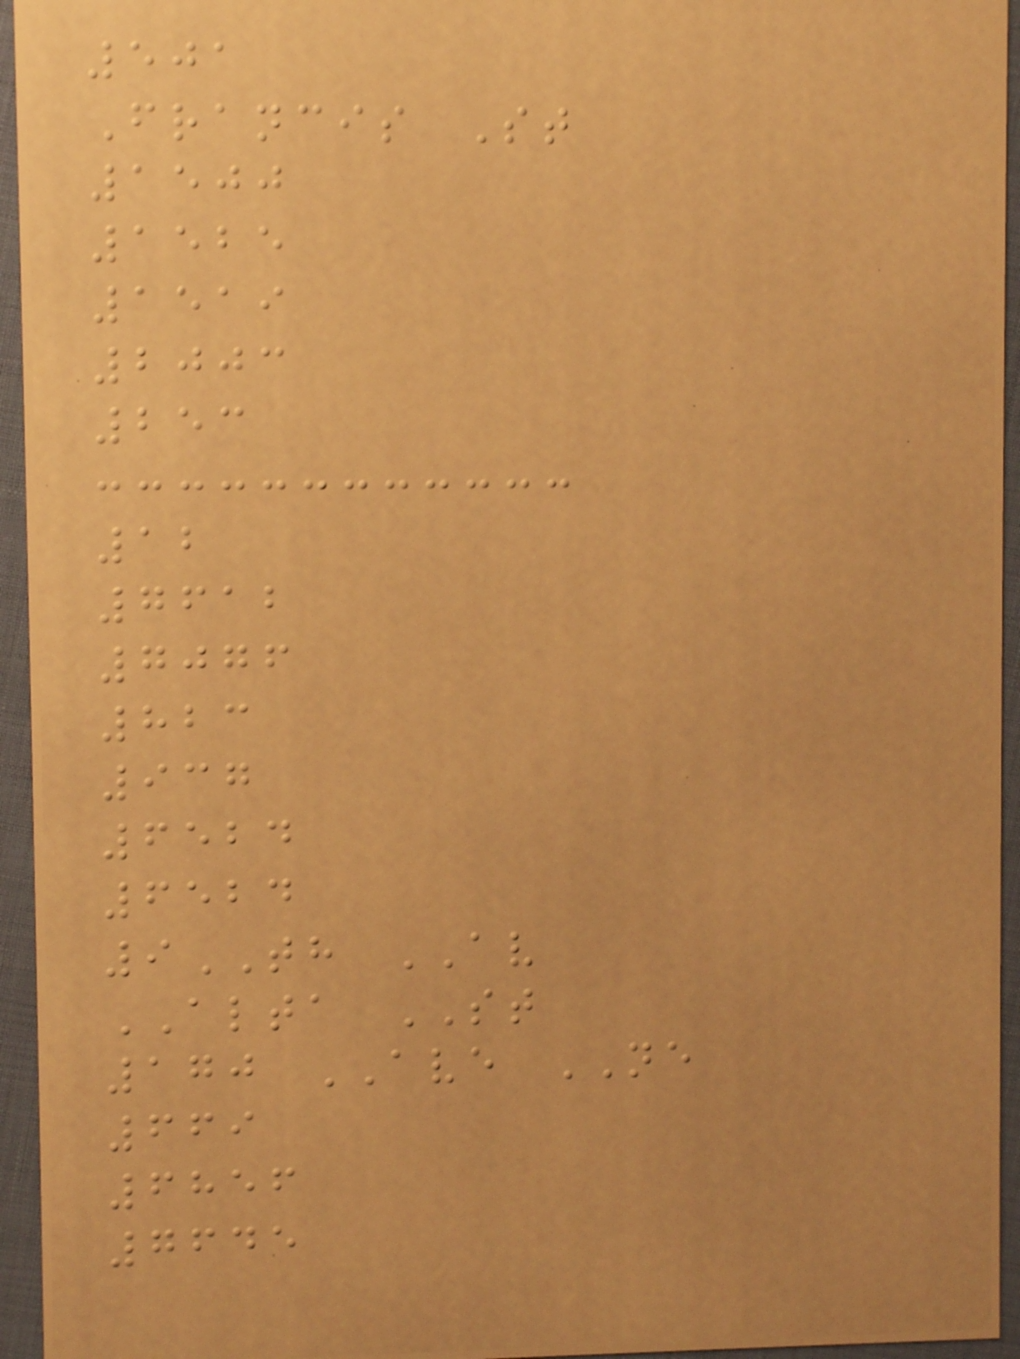501
Francis St
1500
1525
1519
2003
253
12
7612
7076
823
937
6524
6524
9TH AV
ALTA ST
170 AVE NE
669
6856
7645
